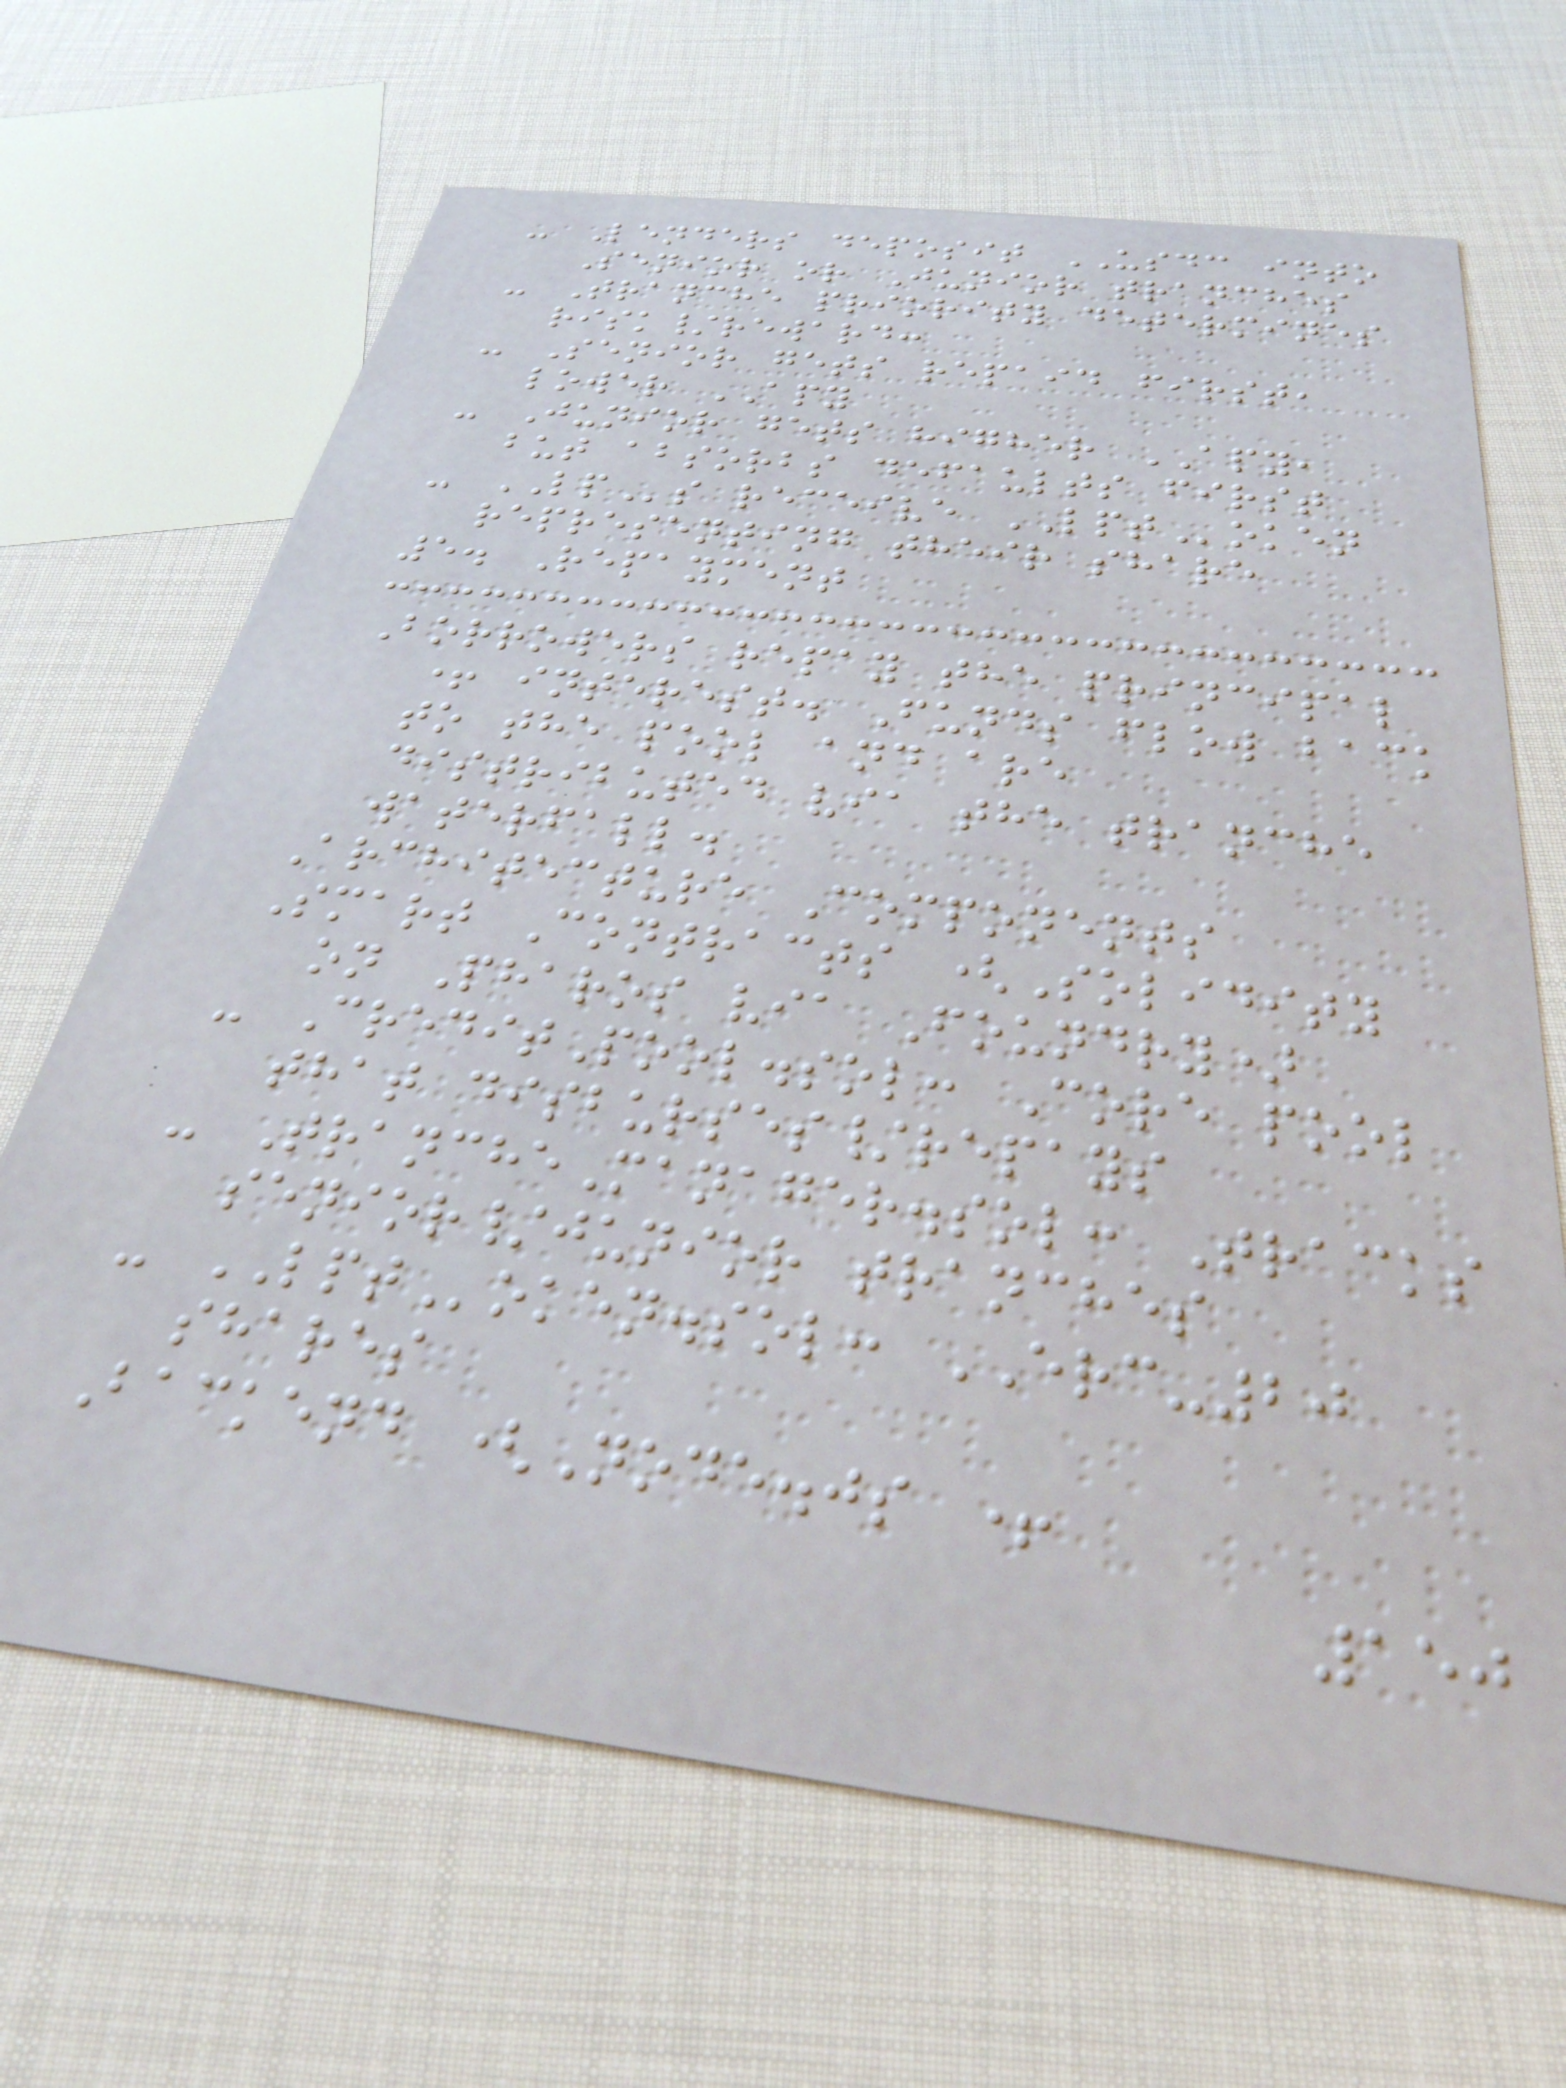- Lenders deposit USDC into
Senior or Junior tranches
- Tranche priority determines
risk/reward:
- Senior gets repaid first,
lower APY
- Junior gets higher APY,
but absorbs defaults first
- LPs receive LPToken
representing their share
5. Repayment
Borrowers repay the principal
+ interest. Funds flow back
to the pool and are
distributed via the tranche
waterfall.
Architecture Components
Smart Contracts (Solidity
on Pharos via Foundry)
- CreditPool.sol: Core pool
that disburses/repays
- TrancheManager.sol: Tracks
senior/junior tranches
- LPToken.sol: ERC-20
shares
Backend (Node.js +
150
